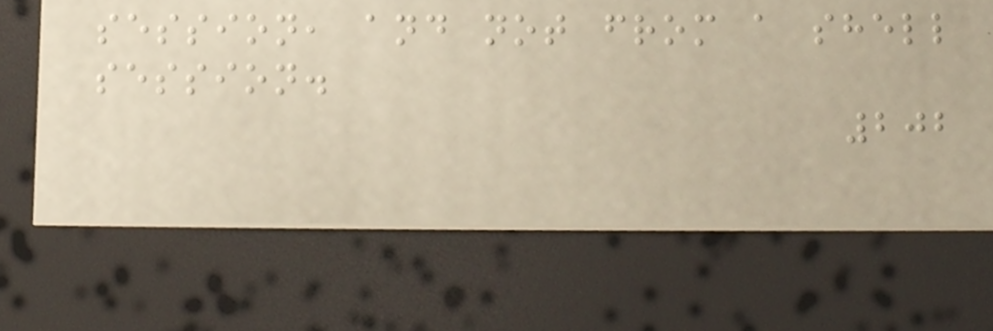session, and not from a shell
session.
202
